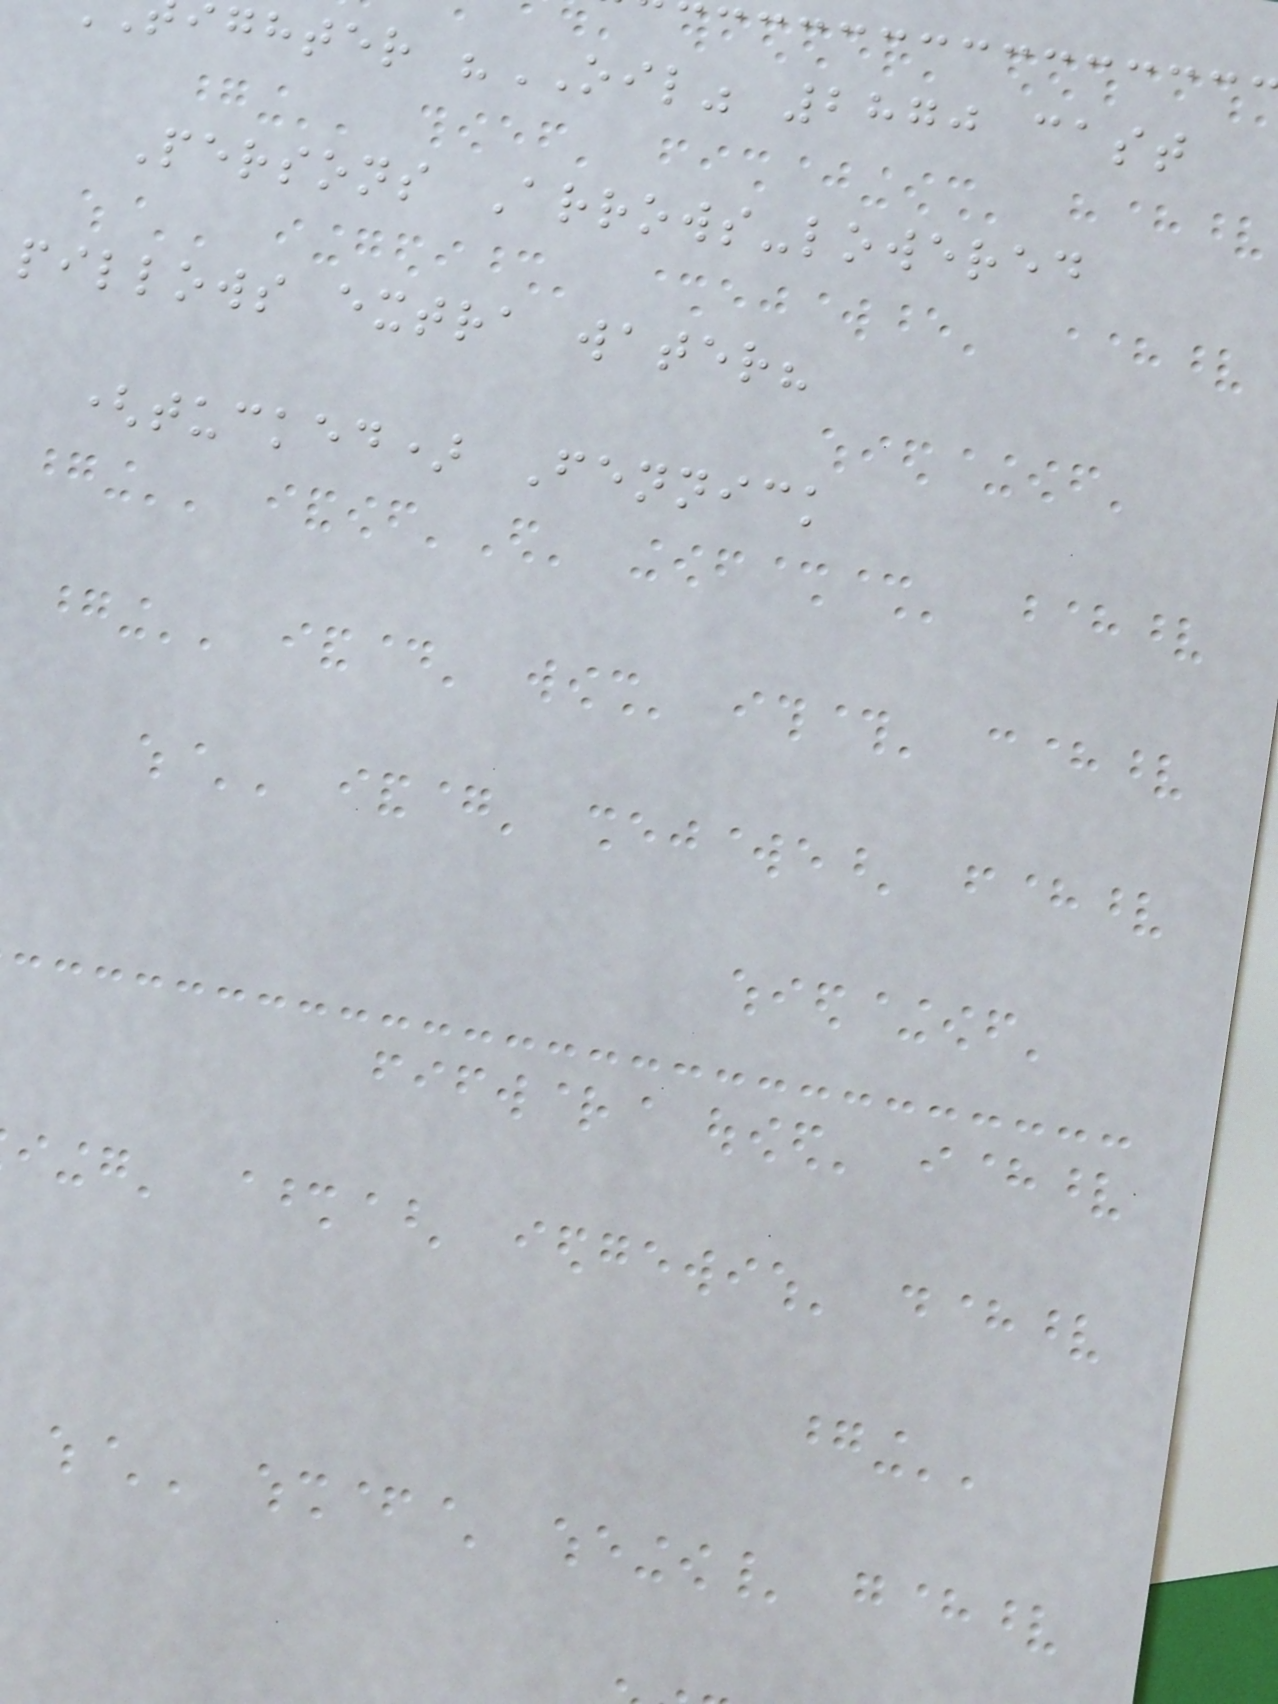ghter "OIL" 2870 cast
Persons Arrows-lowered
pillows extra water?
(tucked) Fennick
